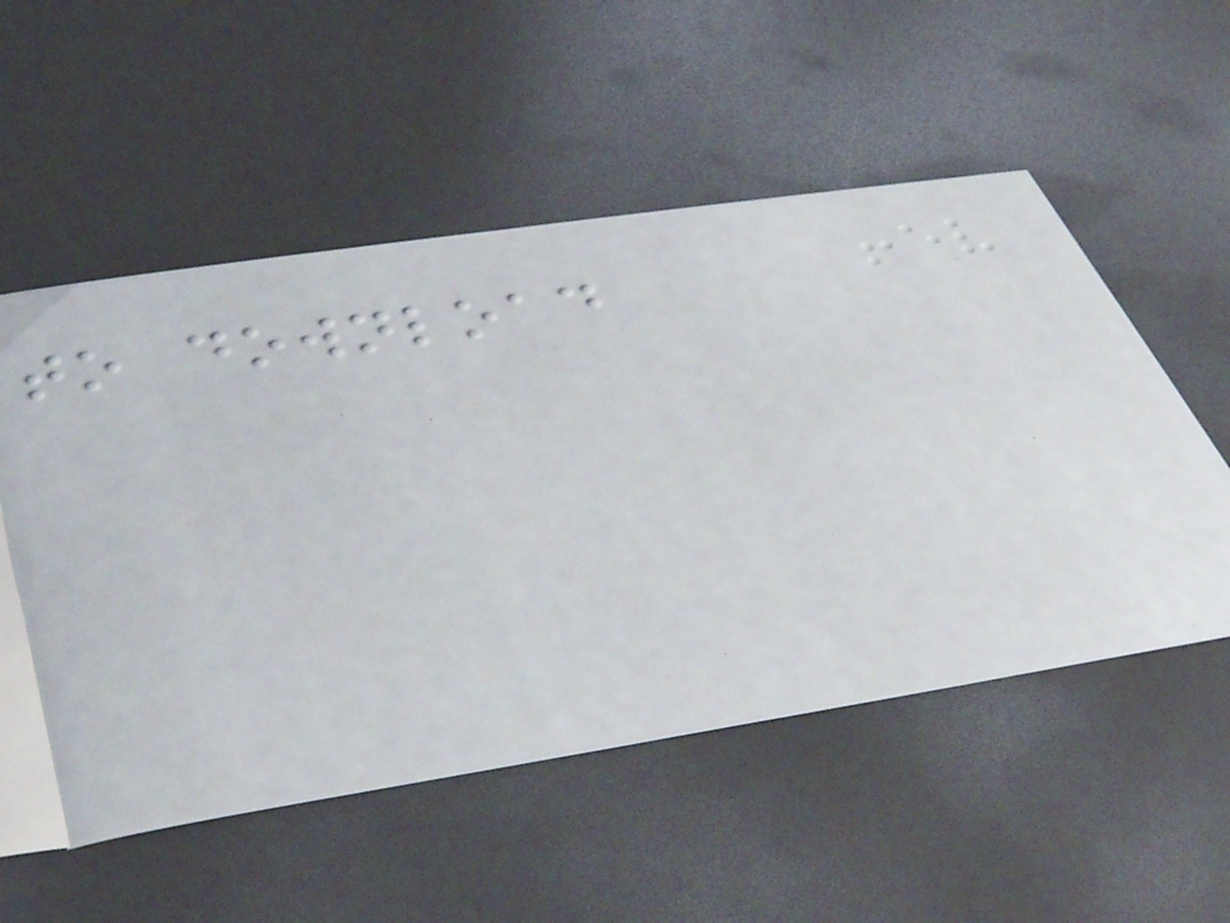to download
